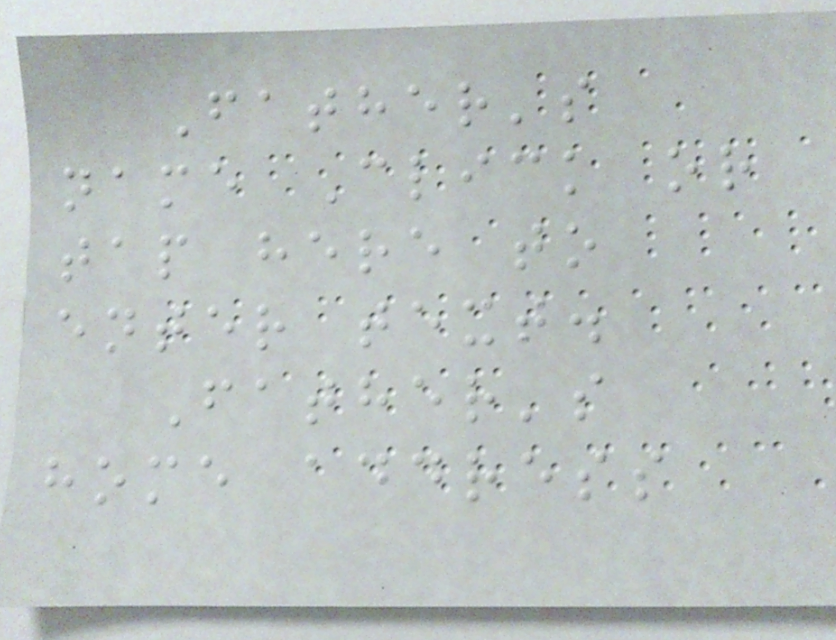Father's
name Click or
tap here to
enter text.
Father's
home address
